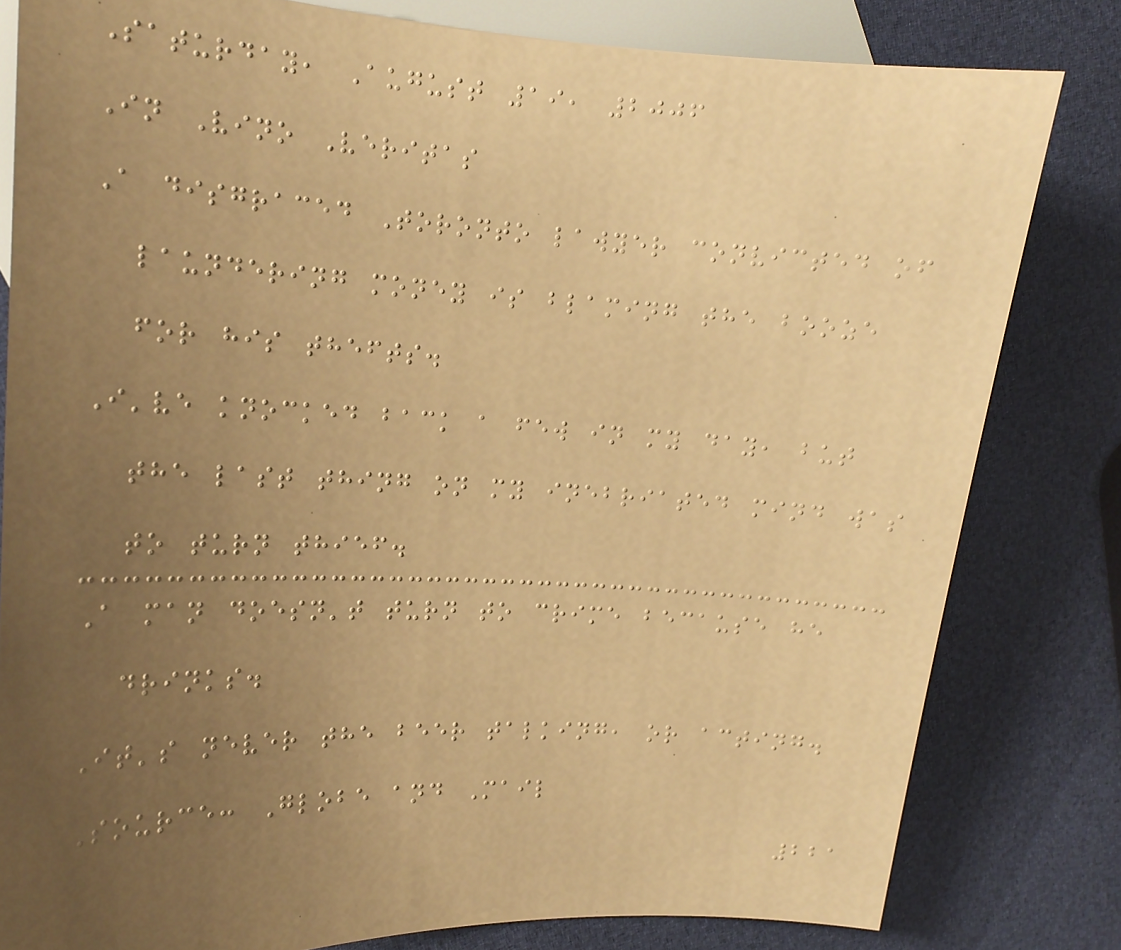Saturday, August 19, 2006
In Vino Veritas
A disgraced Toronto lawyer convicted of
laundering money is blaming the booze
for his thefts.
I've knocked back a few in my day, but
the last thing on my inebriated mind was
to turn thief.
A man doesn't turn to crime because he
drinks.
It's never the beer talking, or acting.
Source: Globe and Mail
221
